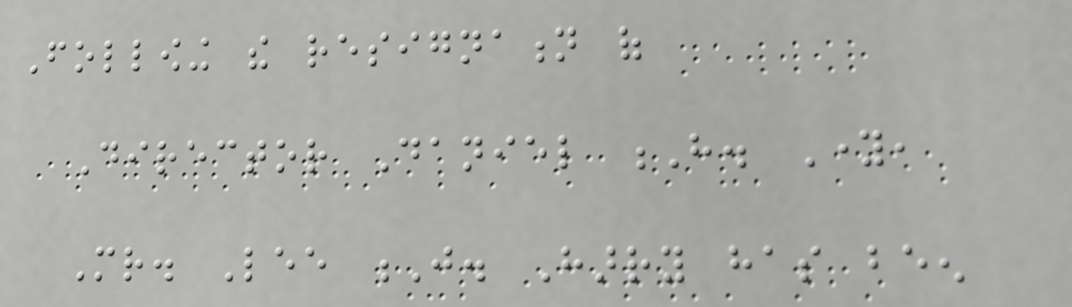Following the resignation of
Director Daniel H. Young,
Mr. Lee J. Harry has been
